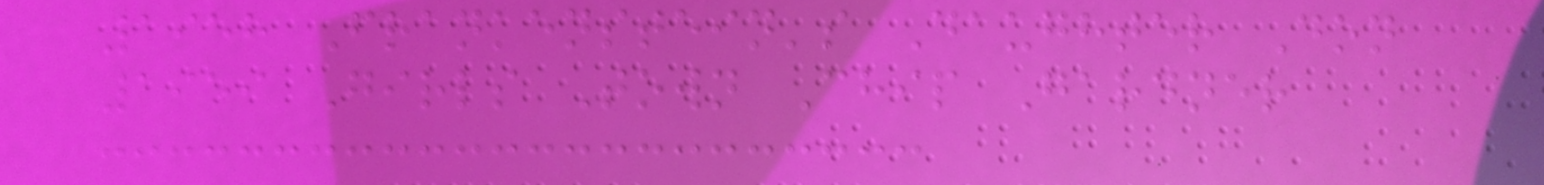1958 Frankenstein's Daughter Don
1959 Girls Town Chip Gardner
